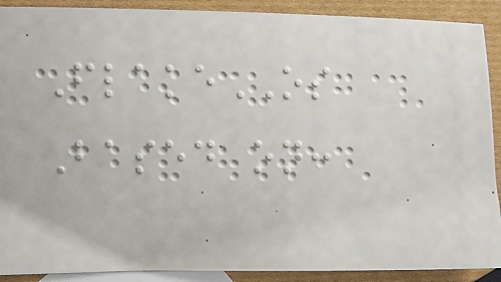FlakeOS
Based on:
